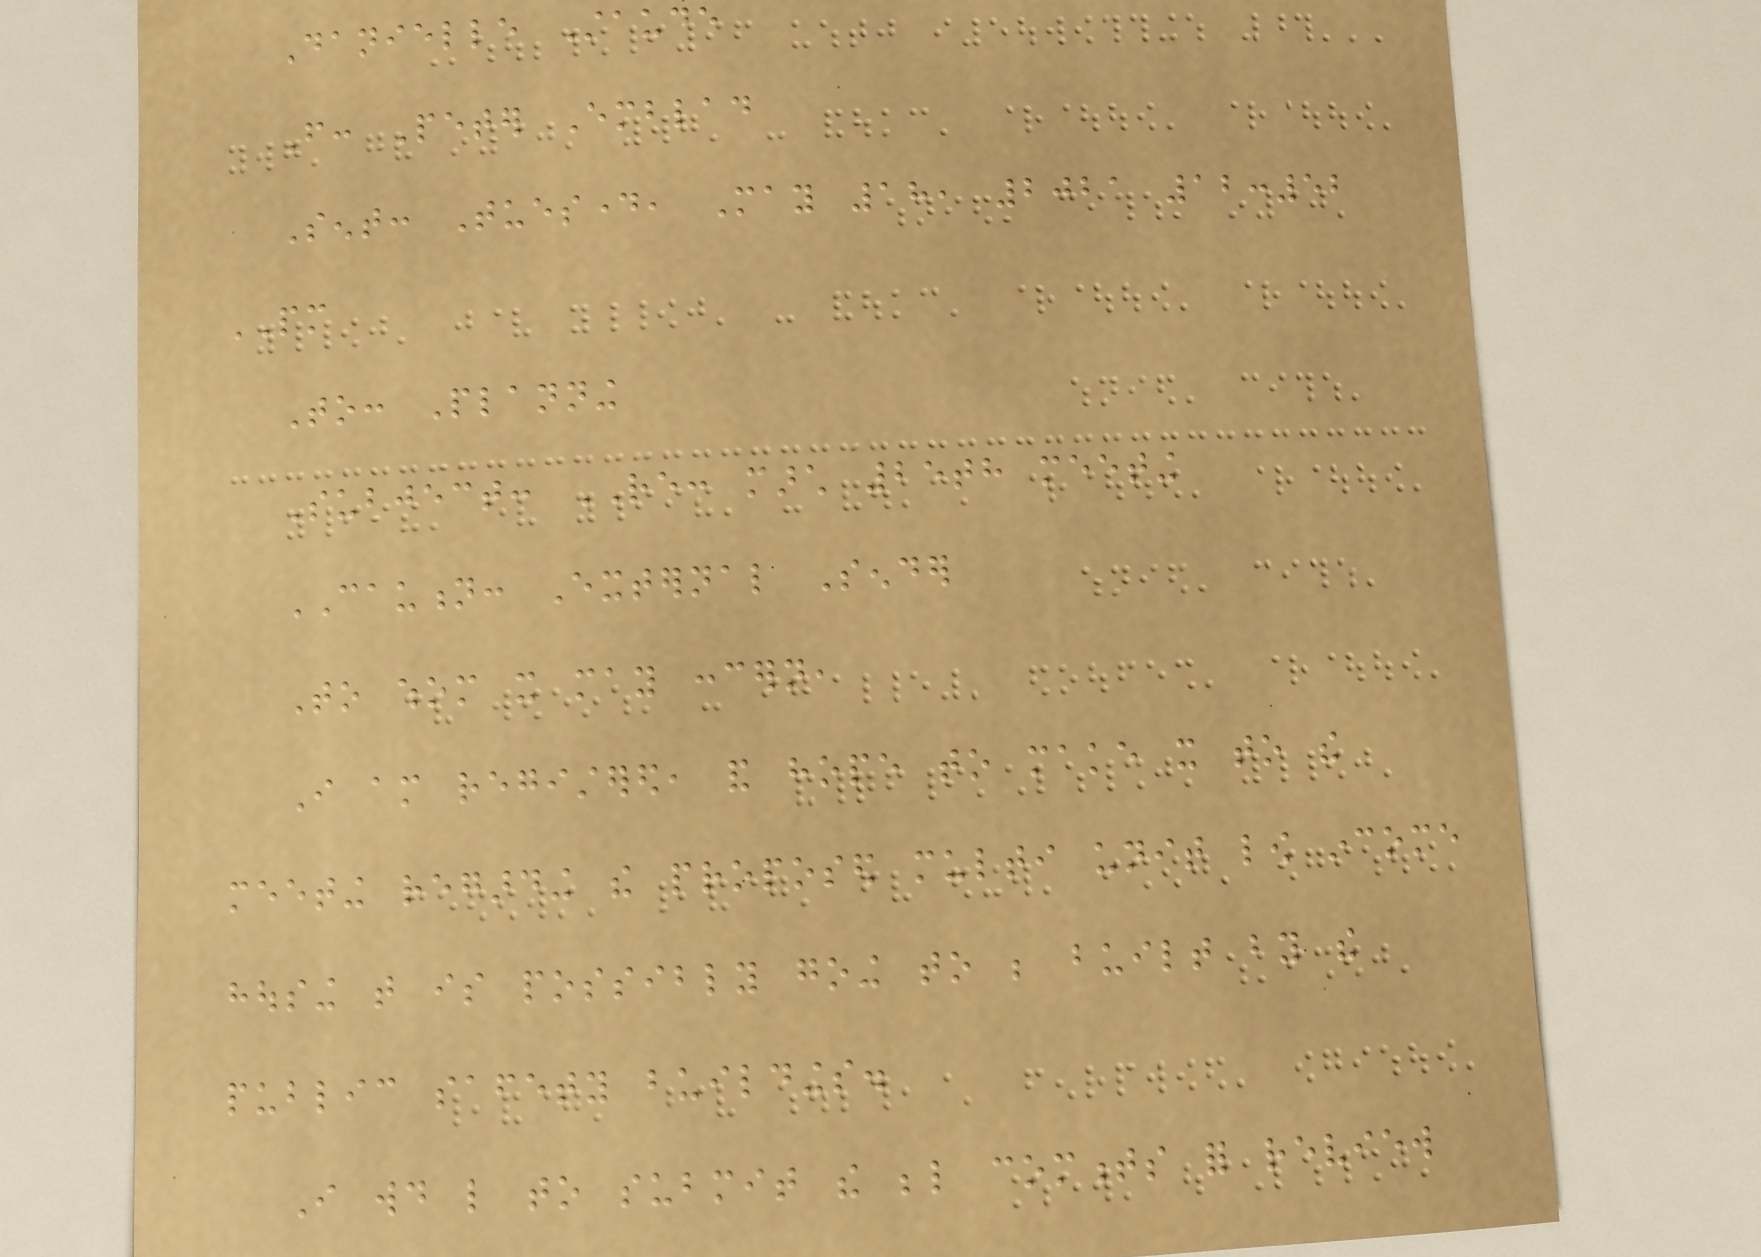Danielle Staude
From: Peter Emblad
Sent: Tuesday, May 18, 2021 12:52
PM
To: Planning
Subject: RE: march 25th meeting
CAUTION: External Sender
To whom it may concern,
I am registered, and hope to make it to the
meeting regarding the proposed multi unit low income
housing that is possibly going to be built by the
public safety buildings.
I would like to submit the below comments for review
